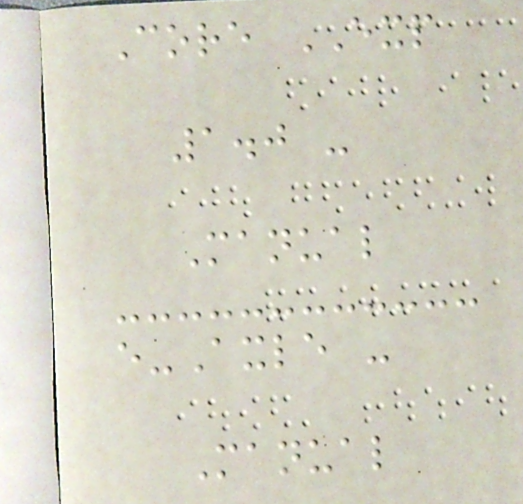Core EXP
1.0 -
Manual
e-Axle -
Manual
